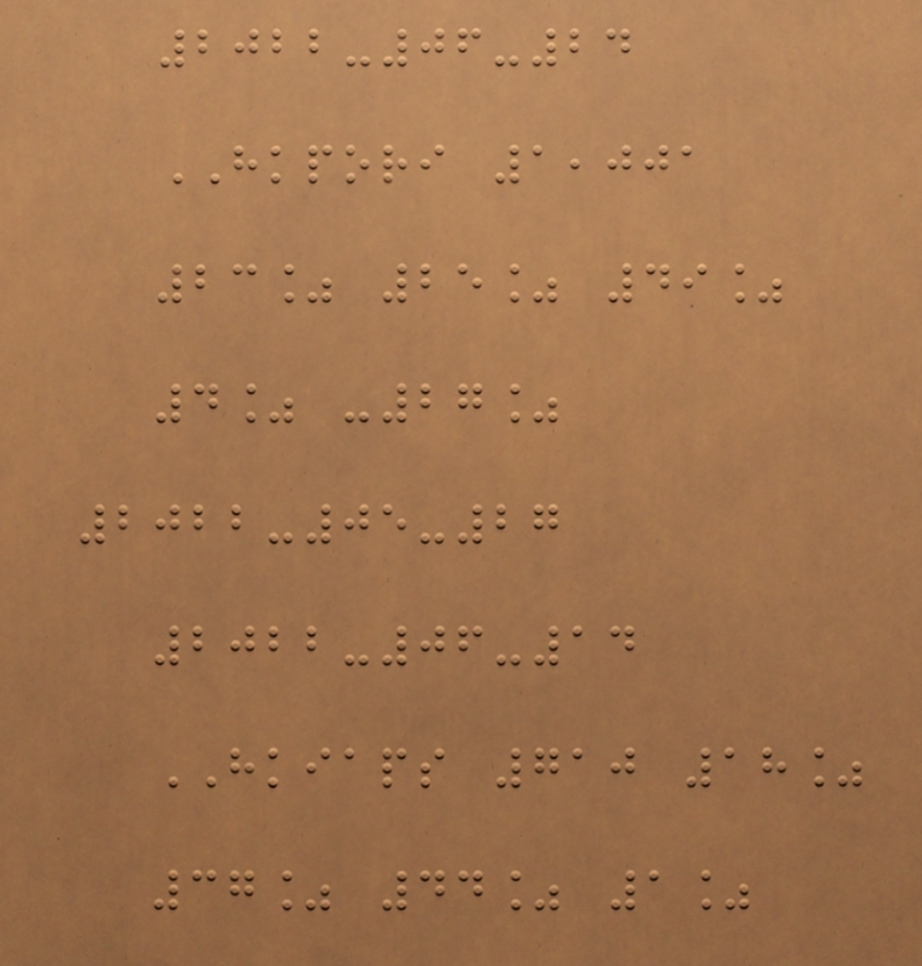2022-06-24
HKPORI 1,001
23% 25% 49%
4% -27%
2022-05-27
2022-06-14
HKIAPS 710 18%
37% 44% 1%
